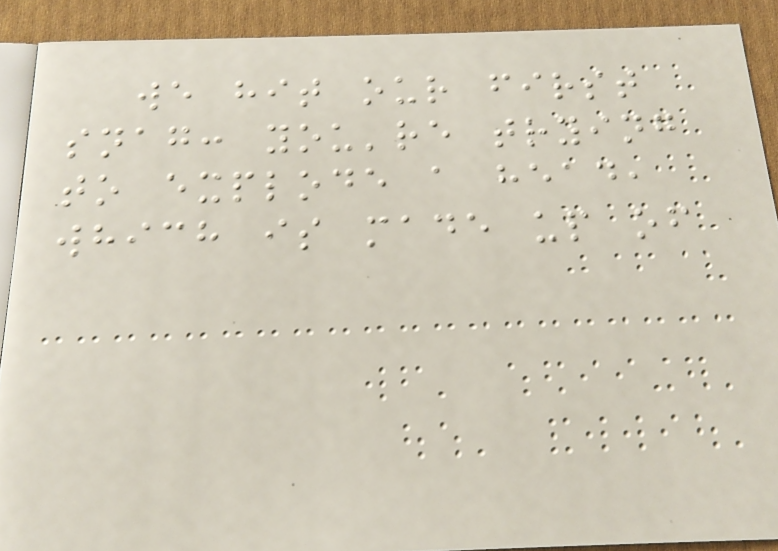we hit our first
snag: you're trying
to explode a head,
which is made up of
